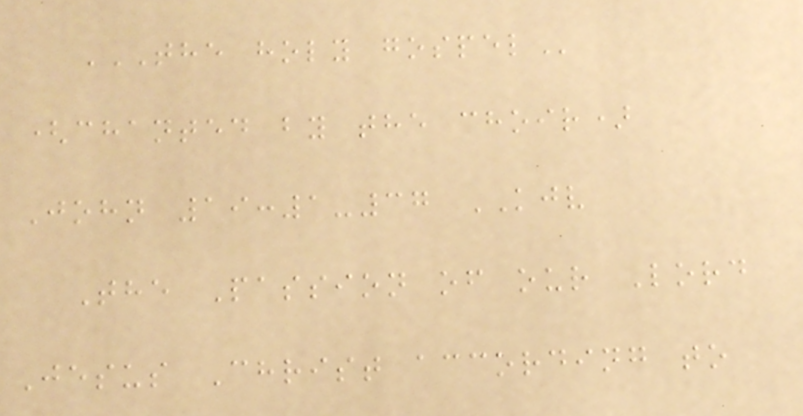THE HOLY GOSPEL
(chanted by the choir)
John 19:1-37 KJV
The Passion of our Lord
Jesus Christ according to
